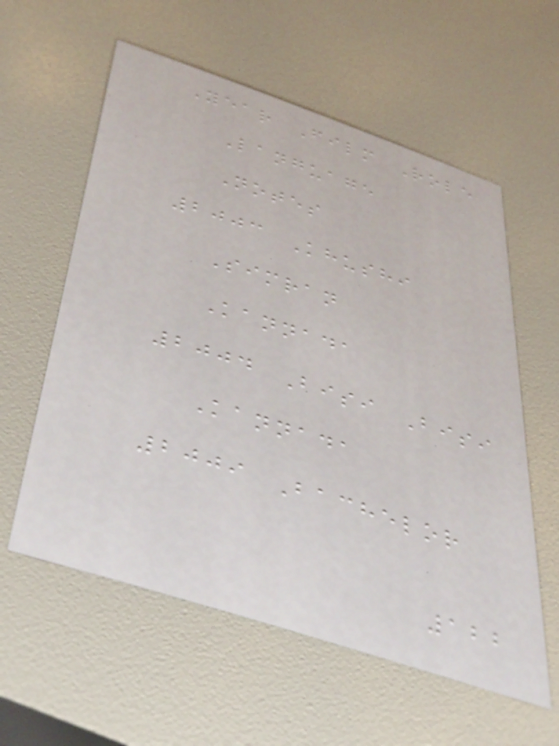Year Film Role
Language
Notes
2003 Khushi
Simran
Kannada
2004 Bisi Bisi
Kannada
2009 Bachelor
122
